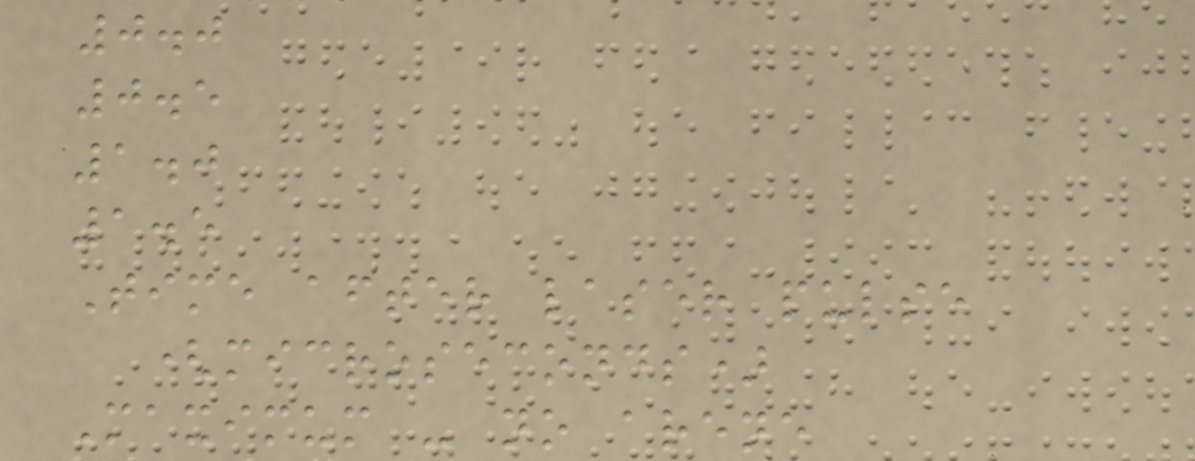0.0
0.5
1.0
1.5
Time after laser pulse
(microseconds)
Maximum - no arene
